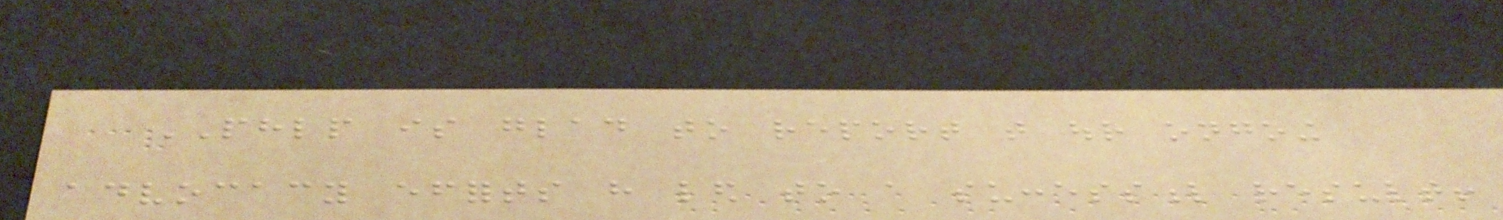PHLP is glad to report that our ongoing
advocacy efforts have led to a successful result!
